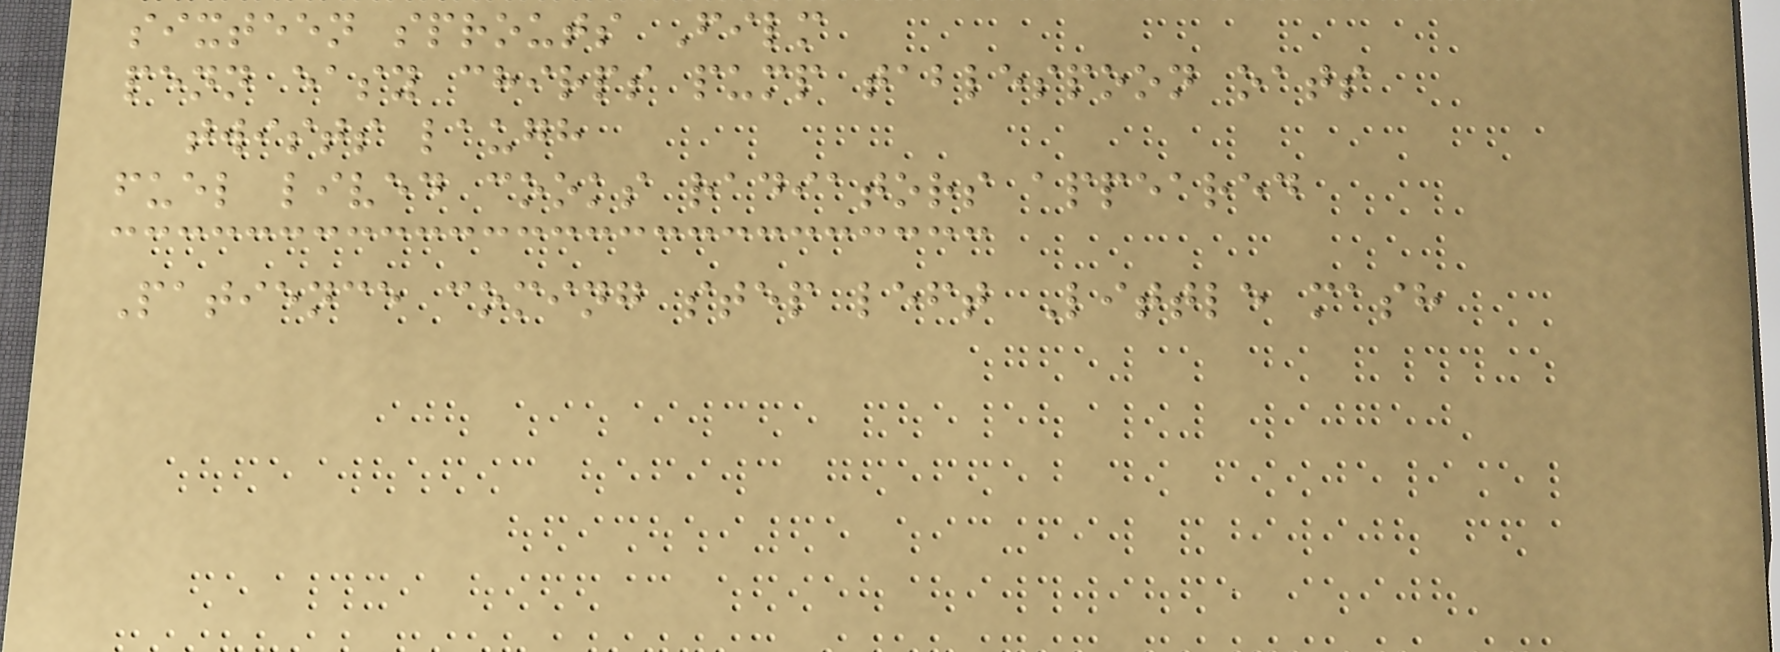sixteen sprouts Film
penn easy chirps pump tablespoon oats
twists laugh
fuel lived cooks radiators appeared
Patience coming step left Little mash
